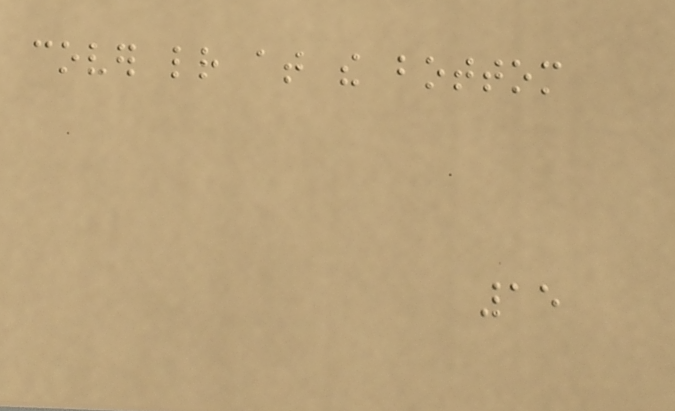cover letter at the bottom
15
